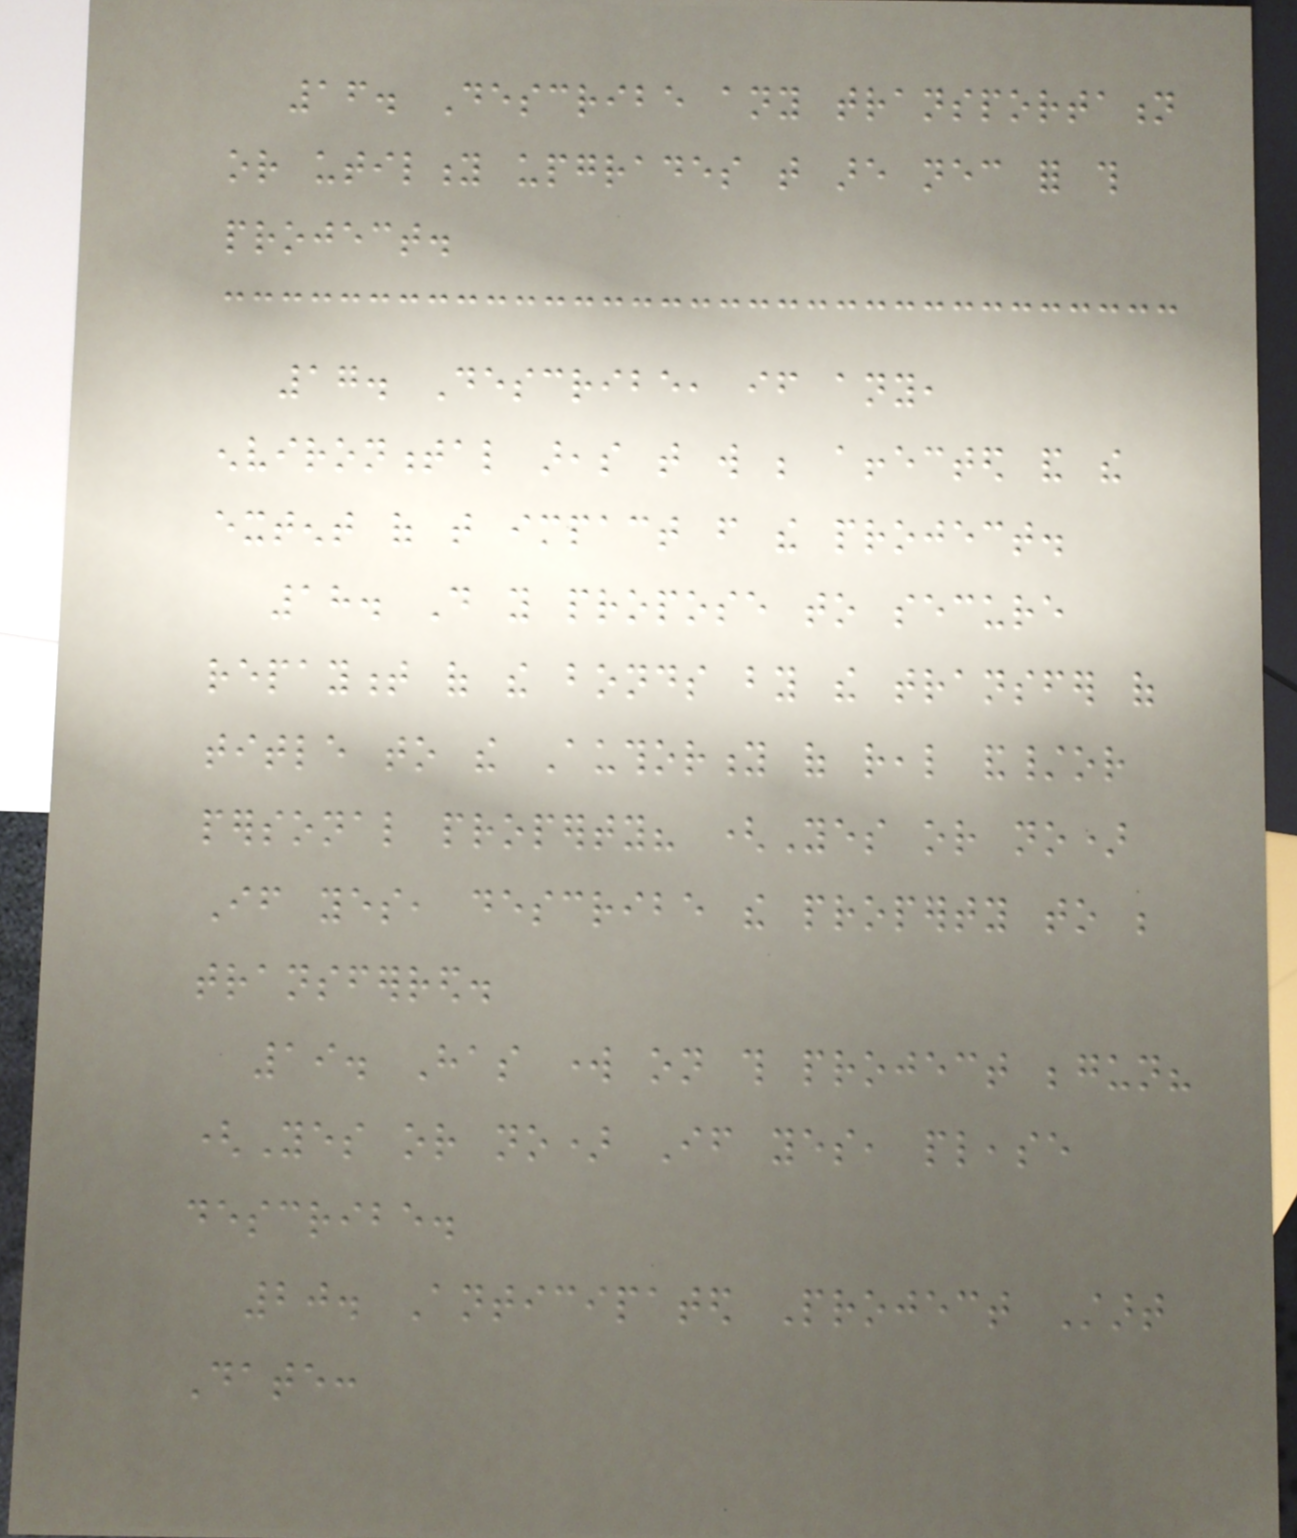16. Describe any transportation
or utility upgrades that are necessary for this
project.
17. Describe, if any,
environmental areas that will be affected and the
extent of that impact from the project.
18. Do you propose to secure
repayment of the bonds by the transfer of
title to the Authority of real and/or
personal property? (Yes or no)
If yes, describe the property to be
transferred.
19. Has work on this project begun?
(Yes or no) If yes, please
describe.
20. Anticipated Project Start
Date:
